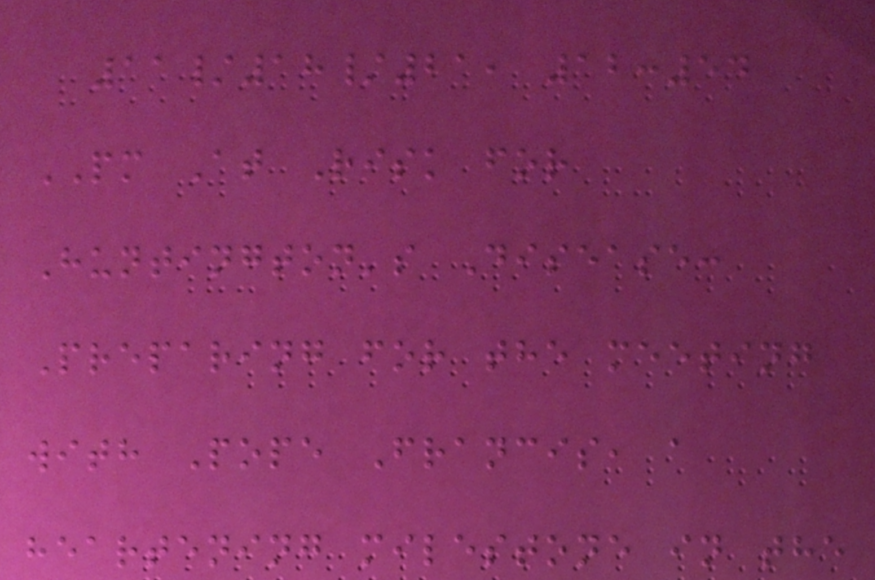11/18/21, 12:54
PM At Risk for
Huntington's Disease:
Preparing for the meeting
with Pope Francis, a
heartening milestone in the
